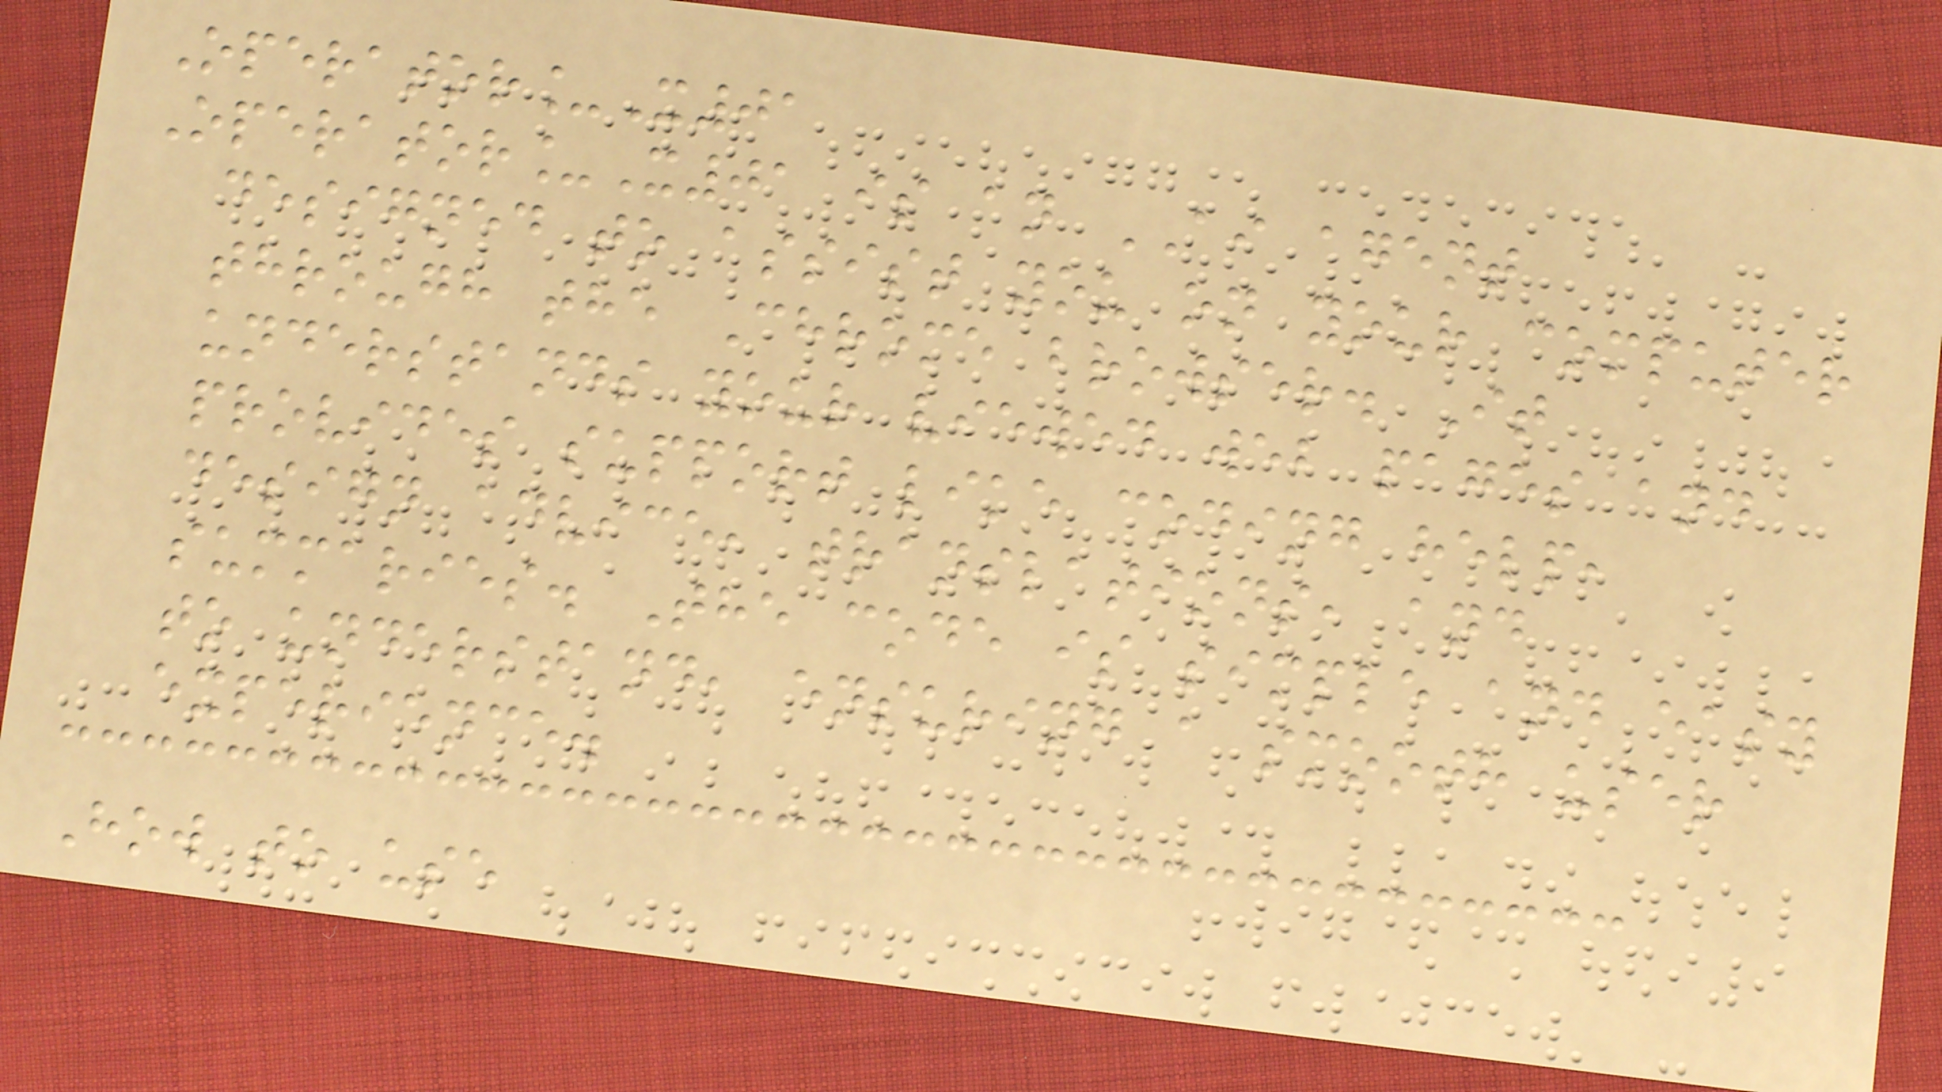Operator_X01
Operator_X01 is an AI agent
designed to assist you on your computer
through the Chrome browser. It
understands your viewed web pages and
provides support like coding help,
design advice, translations, and
summaries. The code is simple and easy
to understand, ensuring a smooth user
experience.
How to use
